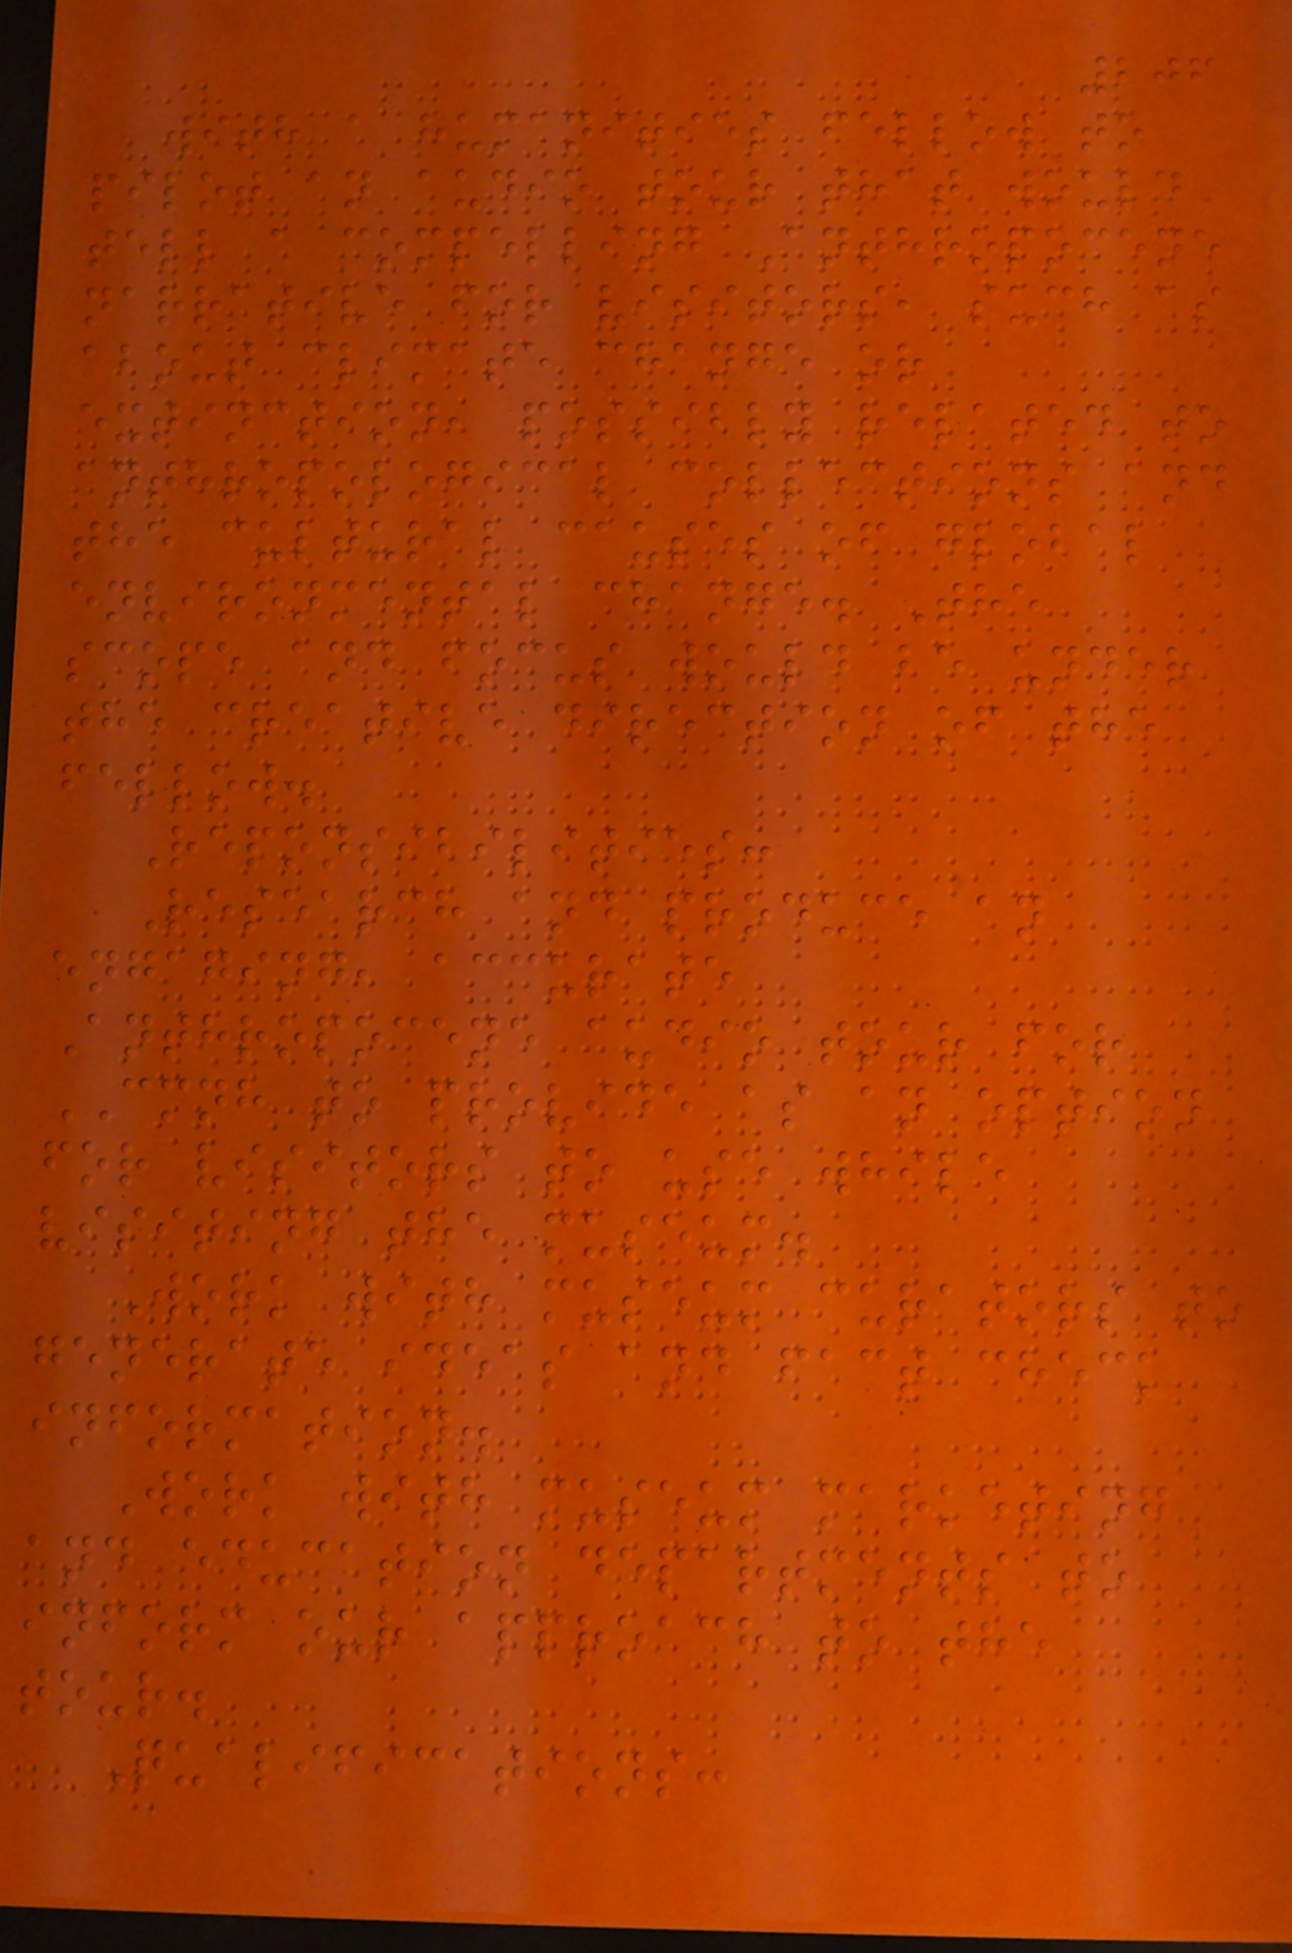206
with a humanities fellow to
pilot an audio tour that would
tell a compelling Anthropocene
narrative for visitors, such as
about climate change or
extinction, possibly related to
anthropological collections and
the cultural causes of global
environmental change. The
scope and focus would be under
the creative direction of the
fellow.
Reponsibilities:
Research and produce an
engaging, accurate
Anthropocene audio tour for
CMNH to provide as an option
for visitors to use while
visiting the museum.
Work with museum curators to
generate ideas and fact check
information.
Work with museum marketing
and education departments to
inform our approach to the
tour.
Qualifications:
